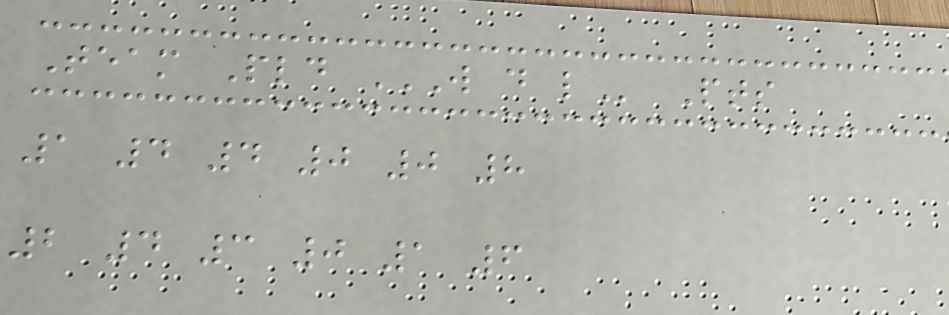Team Pld W D L Pts
1 4 4 0 0 8
2 4 3 0 1 6
